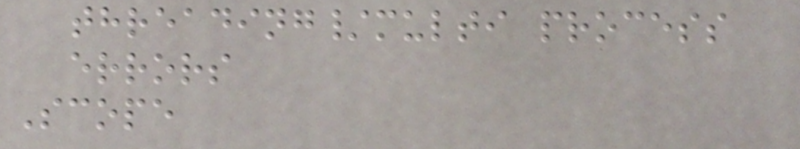threading/multi process
errors
Scope
